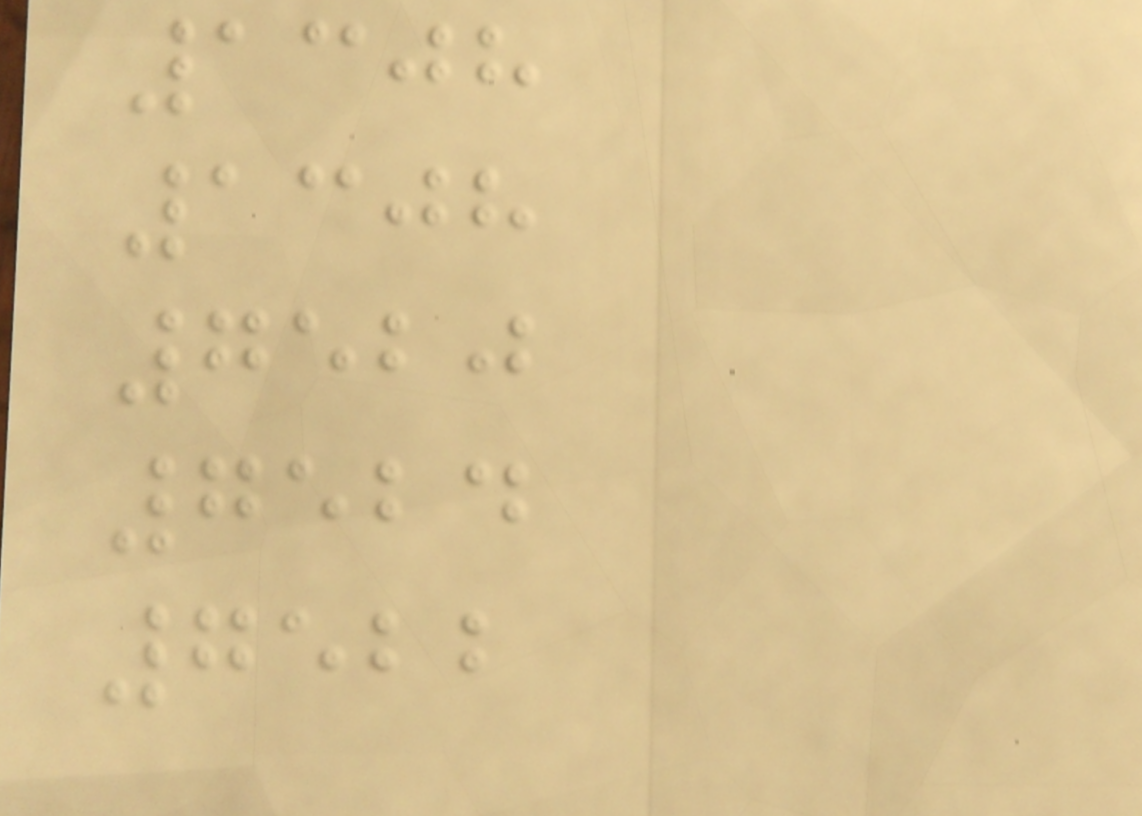1308
1308
7520
7524
7522
